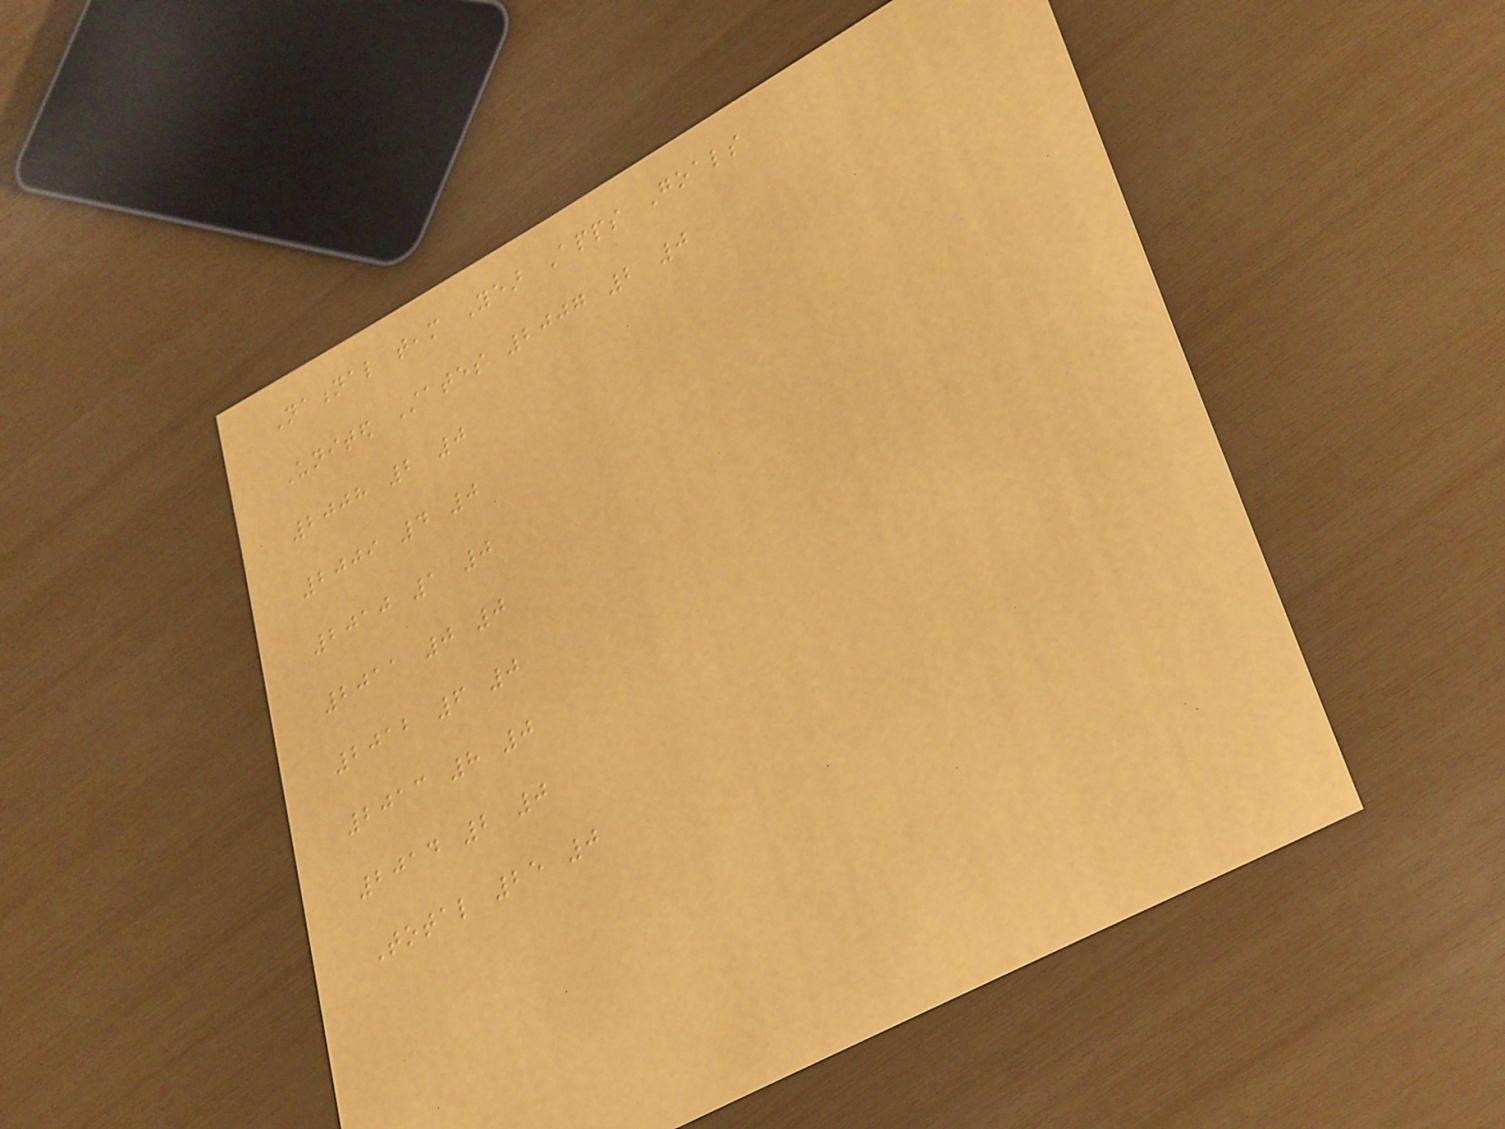National team Year Apps Goals
United States 2007 2 0
2008 2 0
2009 4 0
2010 1 0
2011 0 0
2012 6 0
2013 8 0
2014 2 0
Total 25 0
